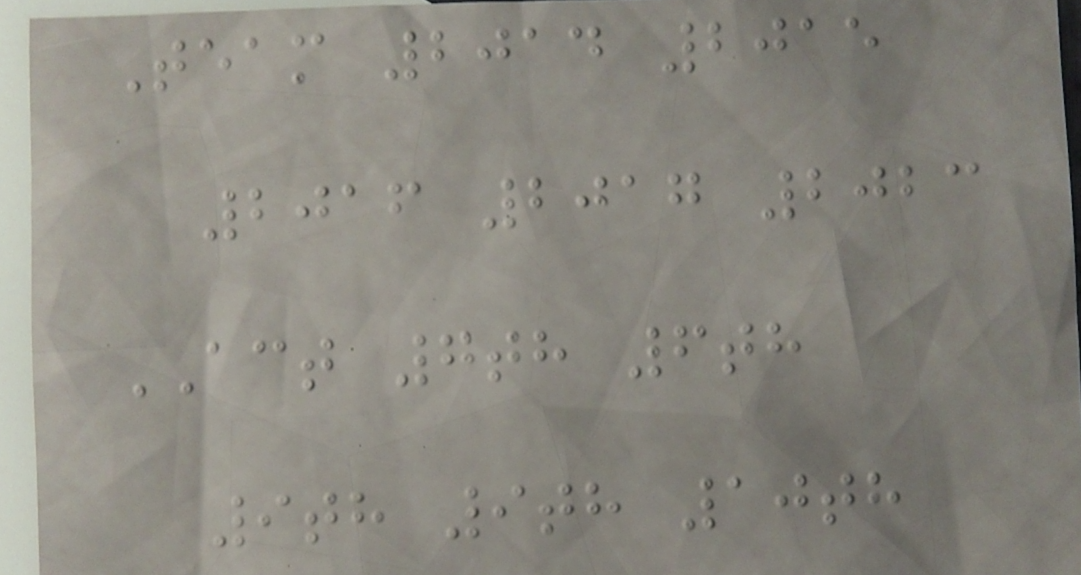Team 2014 2015
2016 2017 2023
ACT 7th 6th
9th 9th 10th
